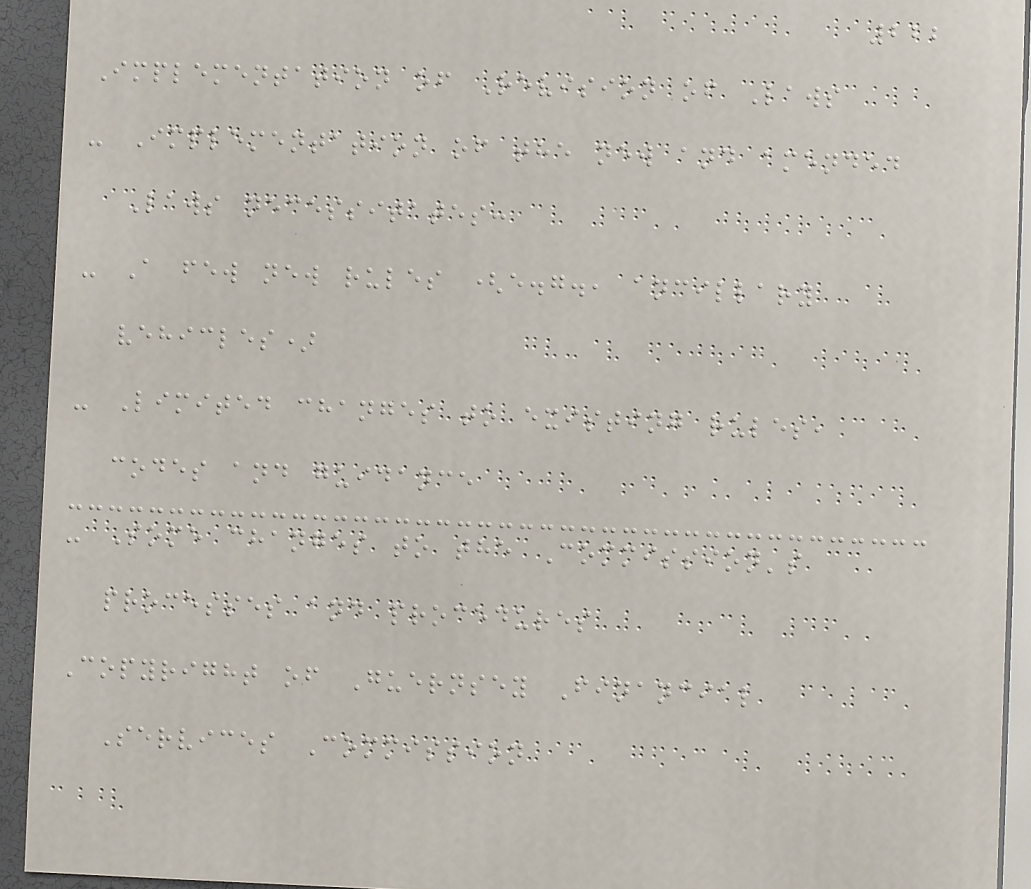222
Implementation of Revision of Laws
- Implementation of the new and amended
Laws necessitates:
- A few new rules (e.g., ancillary
vehicles)
- Limited changes to existing rules,
codes and guidance
- Some changes to the Commission's
processes and procedures
Copyright of Guernsey Financial
Services Commission
